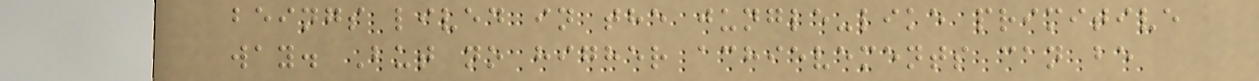beings lived in the jungle-like primitive
way. But no higher achievements can be
